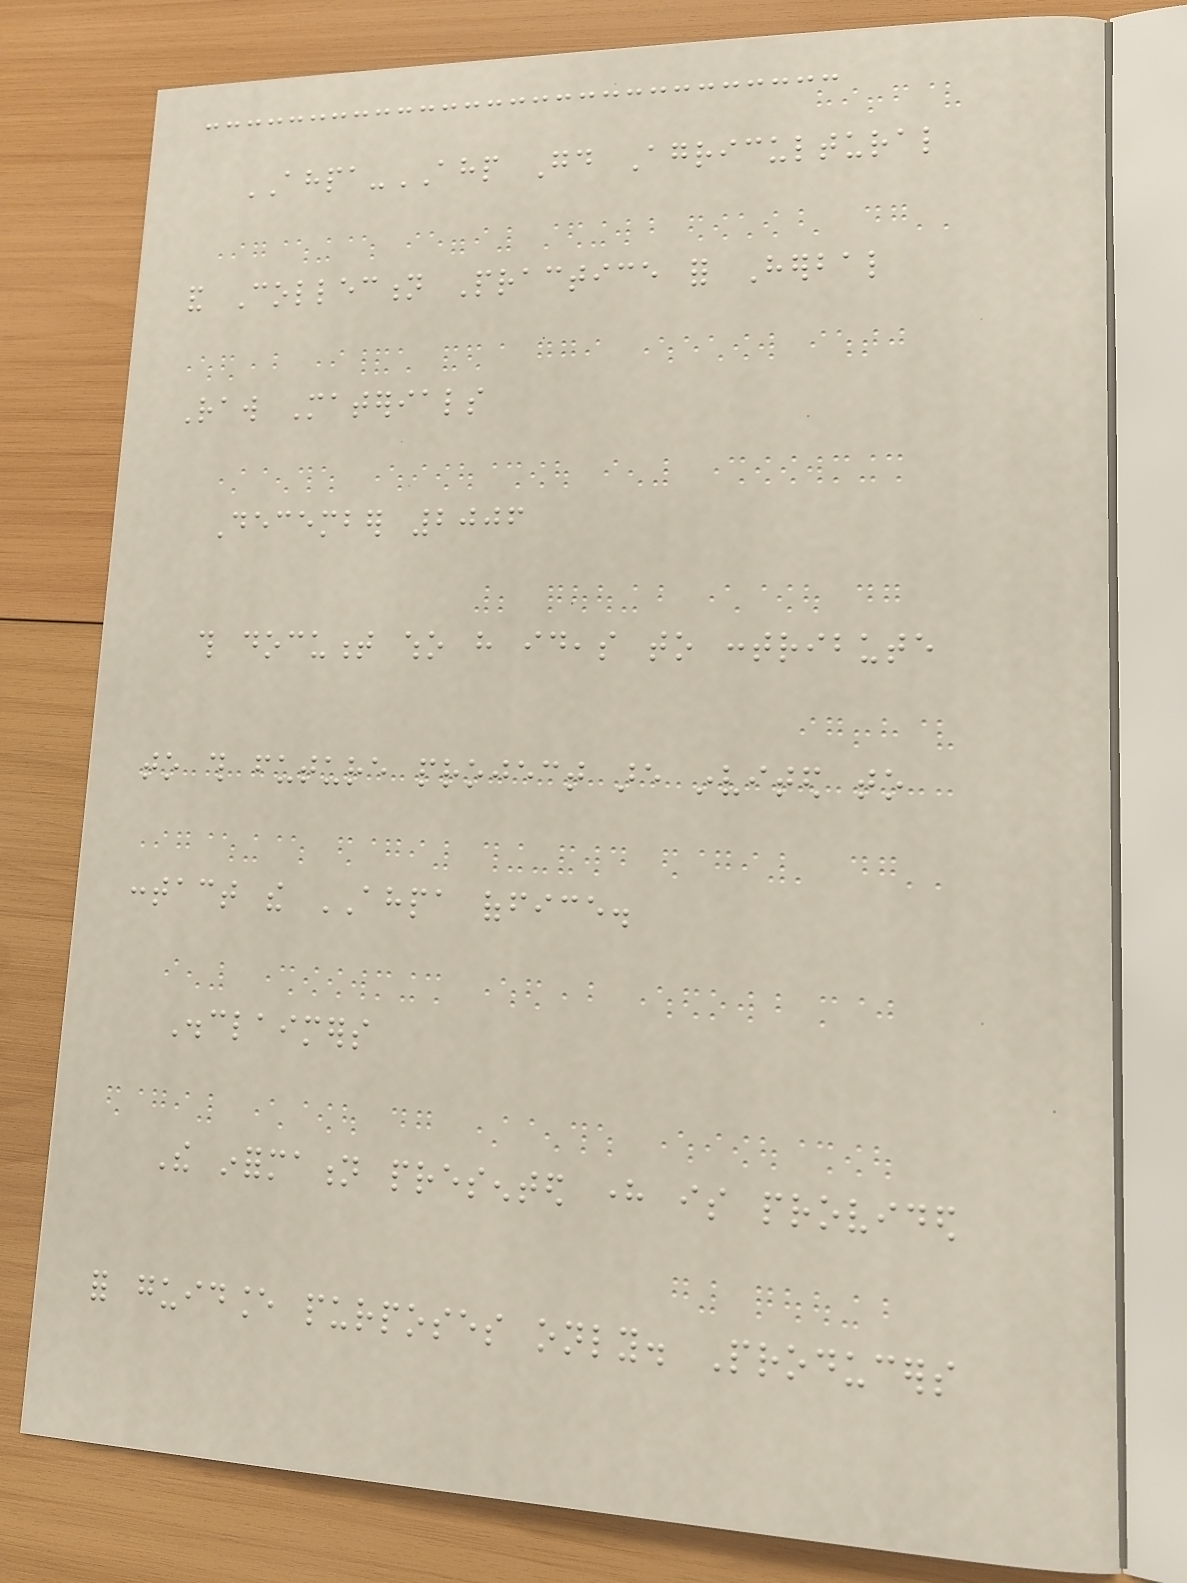AHPA-AHP Good Agricultural
and Collection Practice for Herbal
Raw Materials
December 2006
this document who have ideas to contribute
to this future project are invited to
contact the AHPA office.
Disclaimers
The information presented here is provided
for guidance purposes only. Producers
